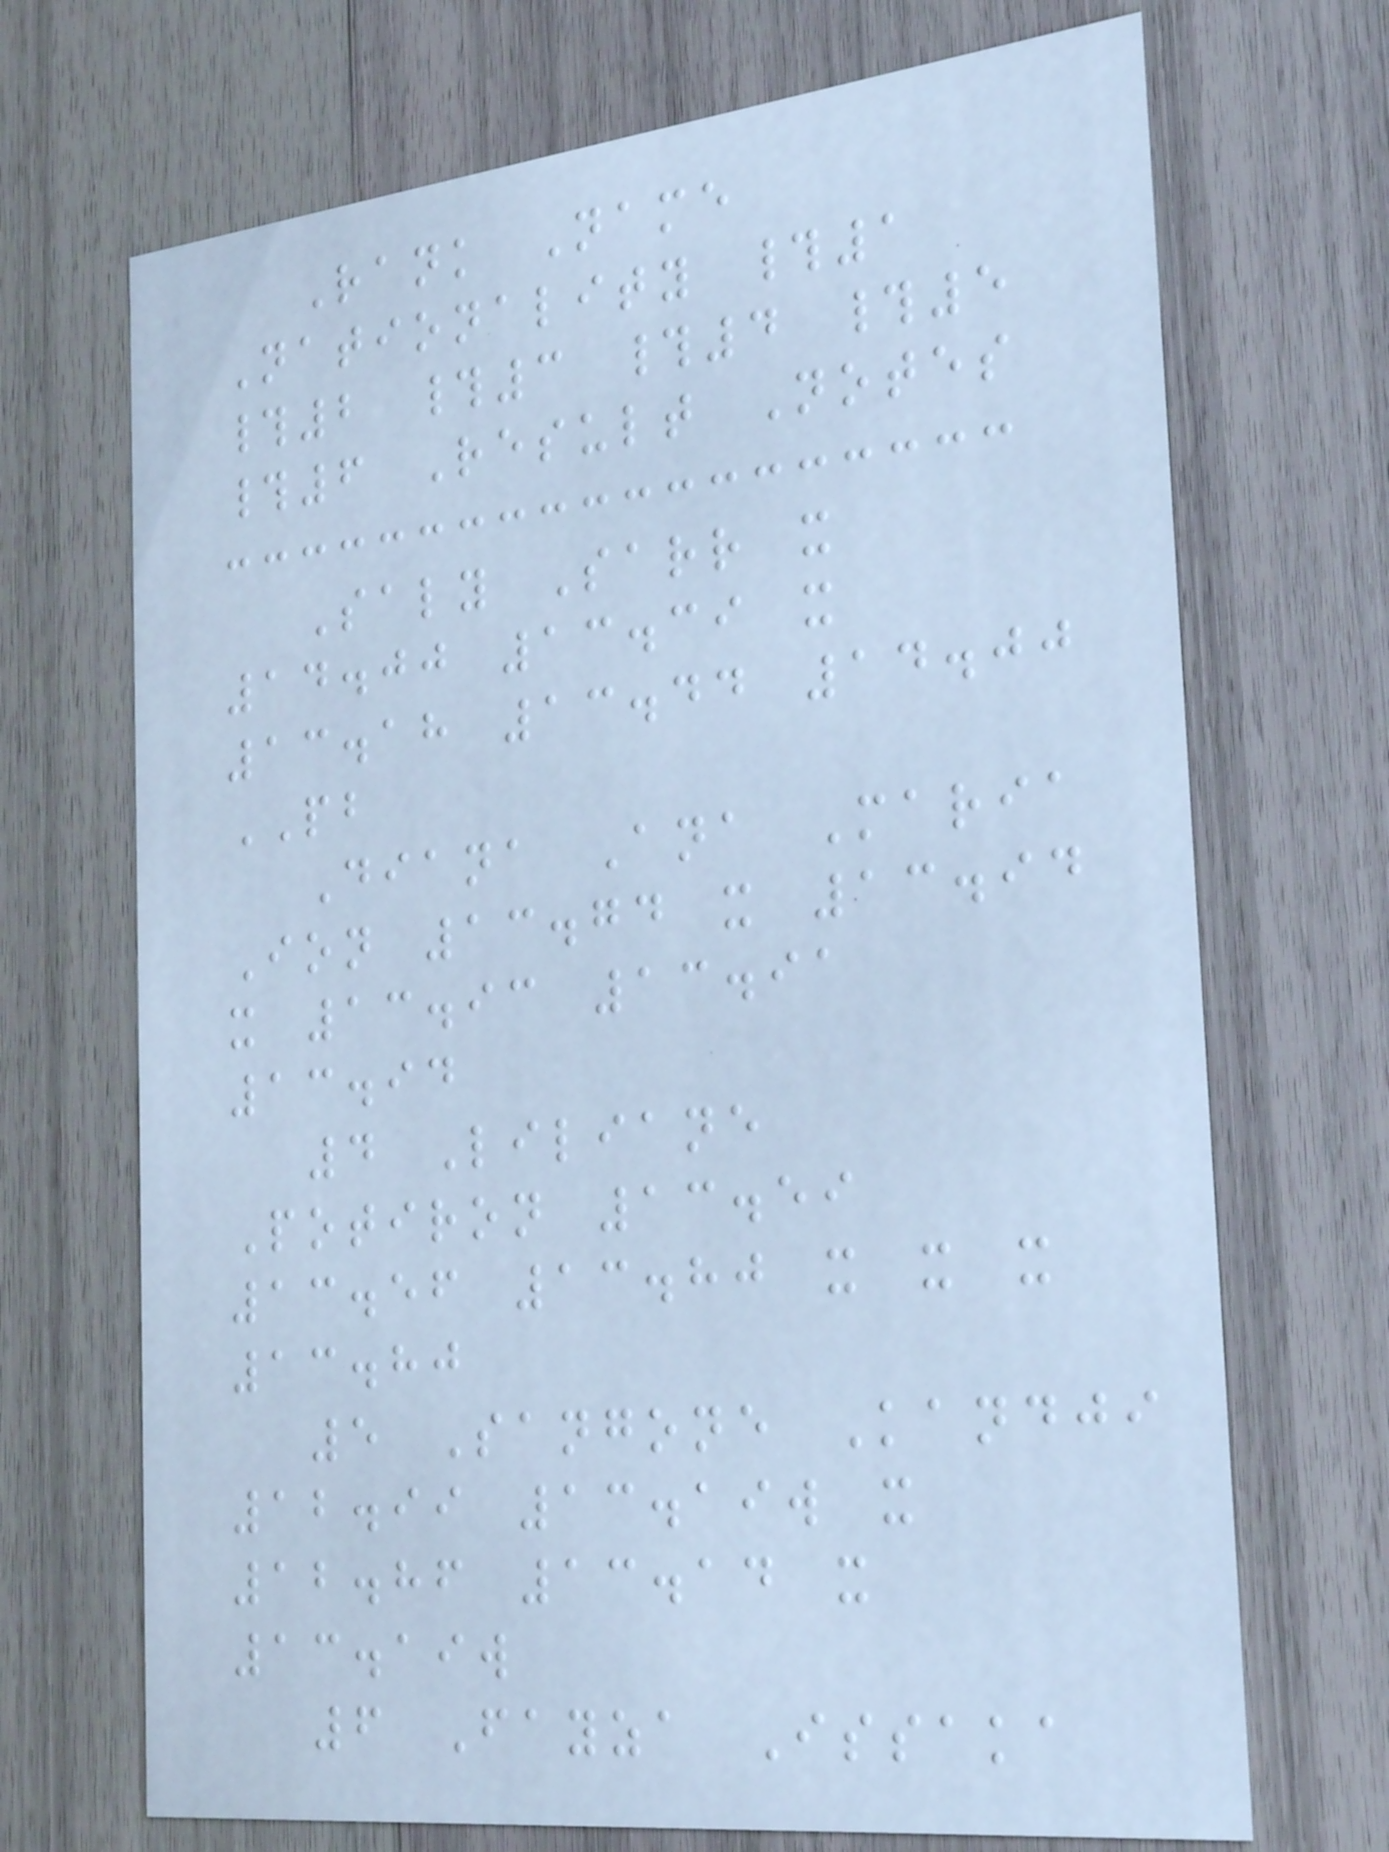Rank Name
Nationality #1
#2 #3 #4 #5
#6 Result Notes
Saly Sarr x
14.00 13.39 x
13.18 13.44 14.00
PB
Diana Ana Maria
Ion 13.74 x 13.94
x 13.93 13.91
13.94
4 Liliane
Potiron 13.59
13.56 13.80 x x x
13.80
5 Sangone Kandji
12.99 13.19w x
12.86 13.14 x
13.19w
6 Fayza Issaka
